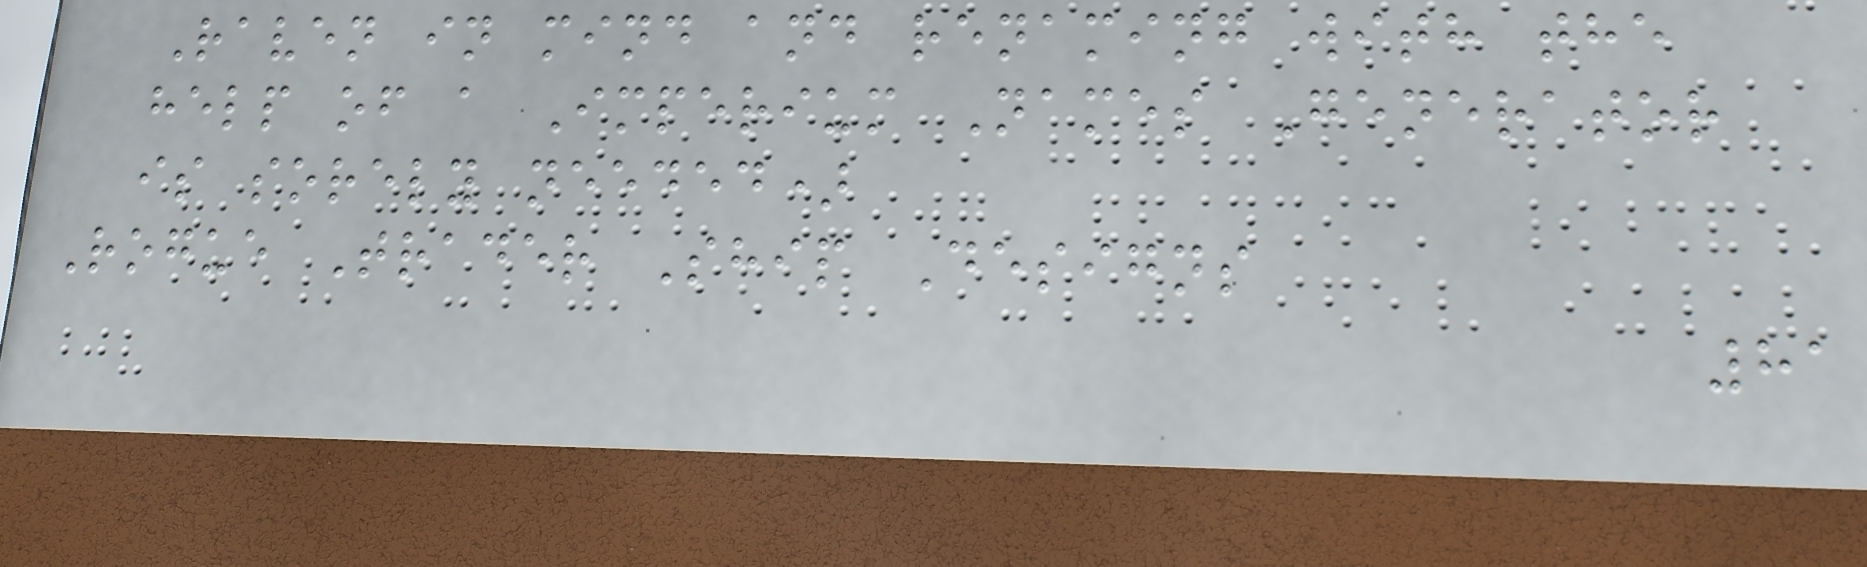Raven in mind and renaming with the
help of a Imperium Names Generator
is sorely needed)
Rogue Trader Ship Designs
81
